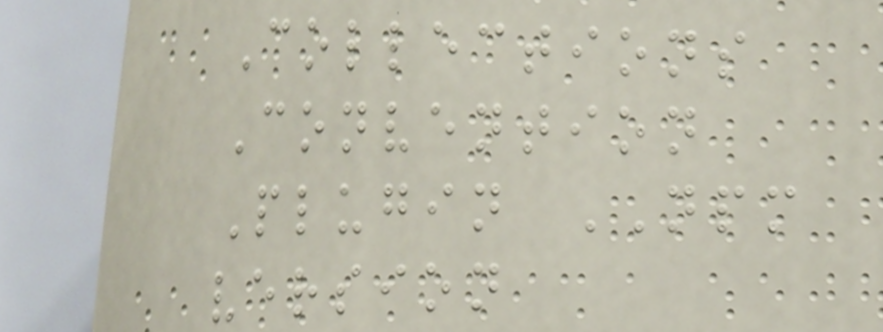Collections
Convention
Plugin NPM
version
